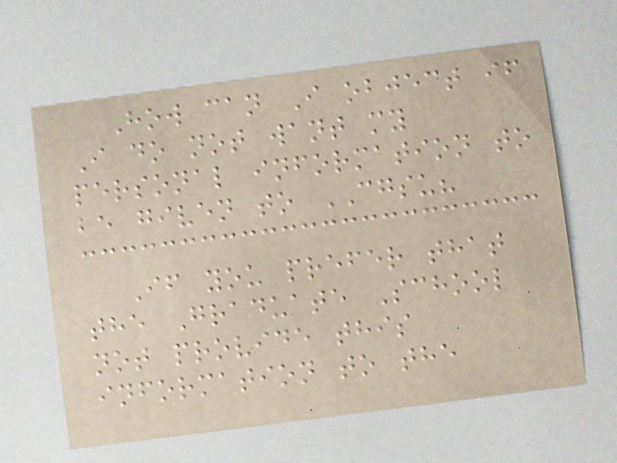How can I object if
I do not want my
personal information to
be given to CGSU?
If you prefer that
the Graduate School
not provide this
information to the
